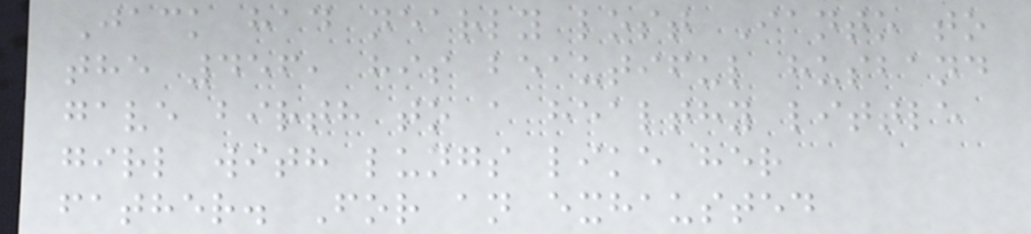Jack had nearly lost Ianto to
the 456, his beautiful husband
gave birth to a healthy little
girl with lungs like her
father. For an exhausted
